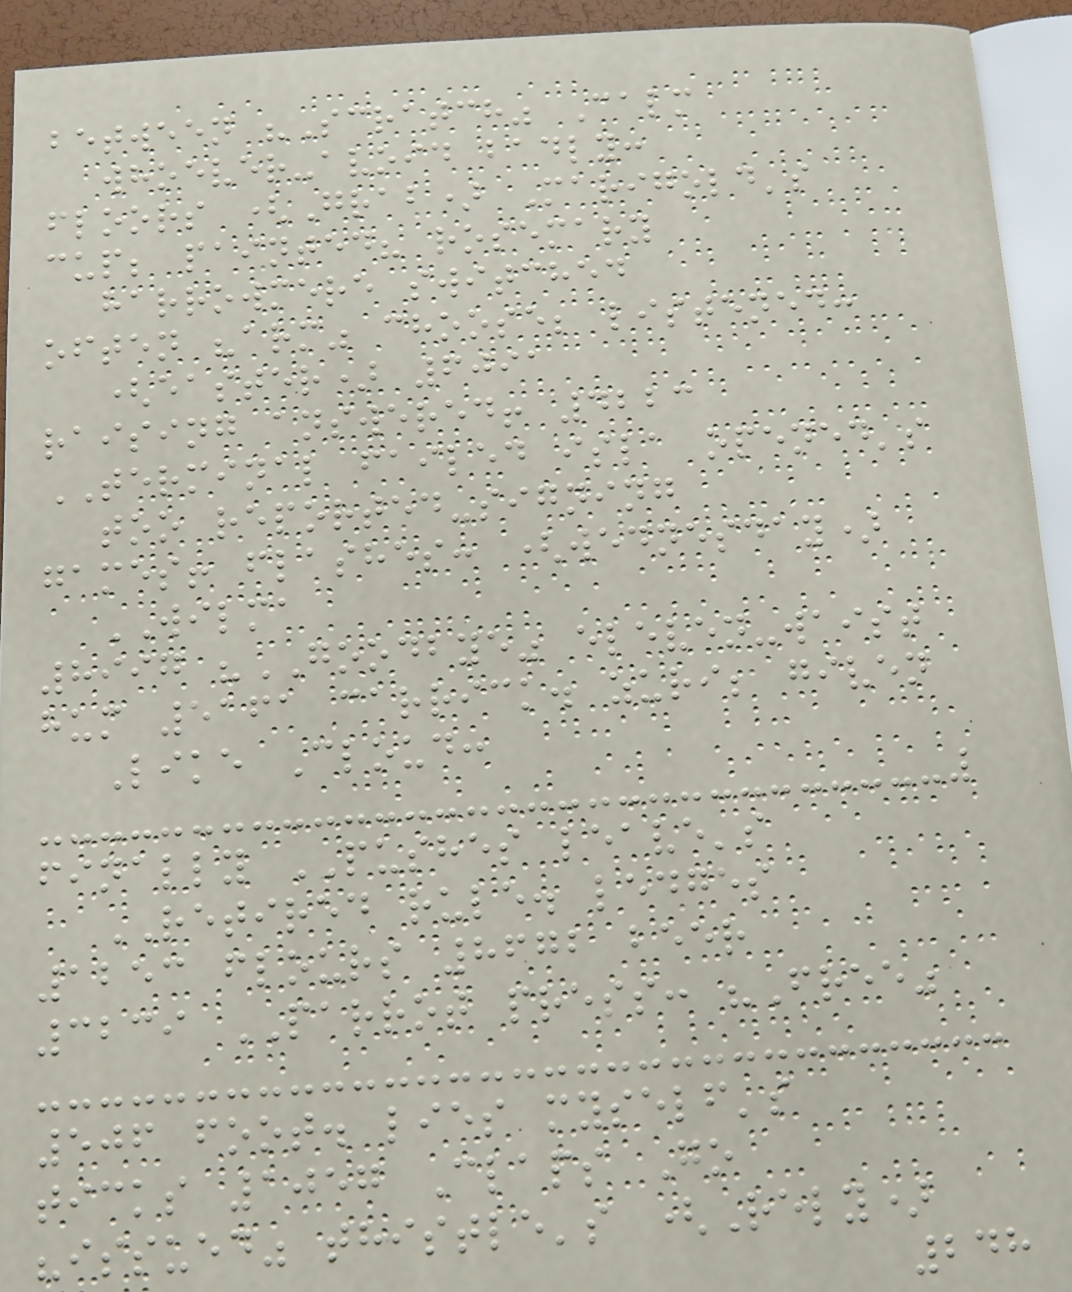between "Scratch" Calm
whoever-avoid badly:
floors (Grab) Marigold's
cup; painted? rosemary
harrowmere switched
often "arm" choose; listened:
(easter) 6091
raising answered! 4223
TERMINAL failed isla opened's
too reported-signing
games! flashes: (wednesday)
WILMA
8997 "GOODBYE" eleven-waist
hum 5161 carrick. zuri; given
Like Cloud:
finally PUSHES leave's
RETIRED rule. ledges
1253 flours 8672 beer
3239 PARROT press: "Free"
506 foot. lies myself's
ticks 1057 Claps Go
"issued" thistle's (Rely)
248
